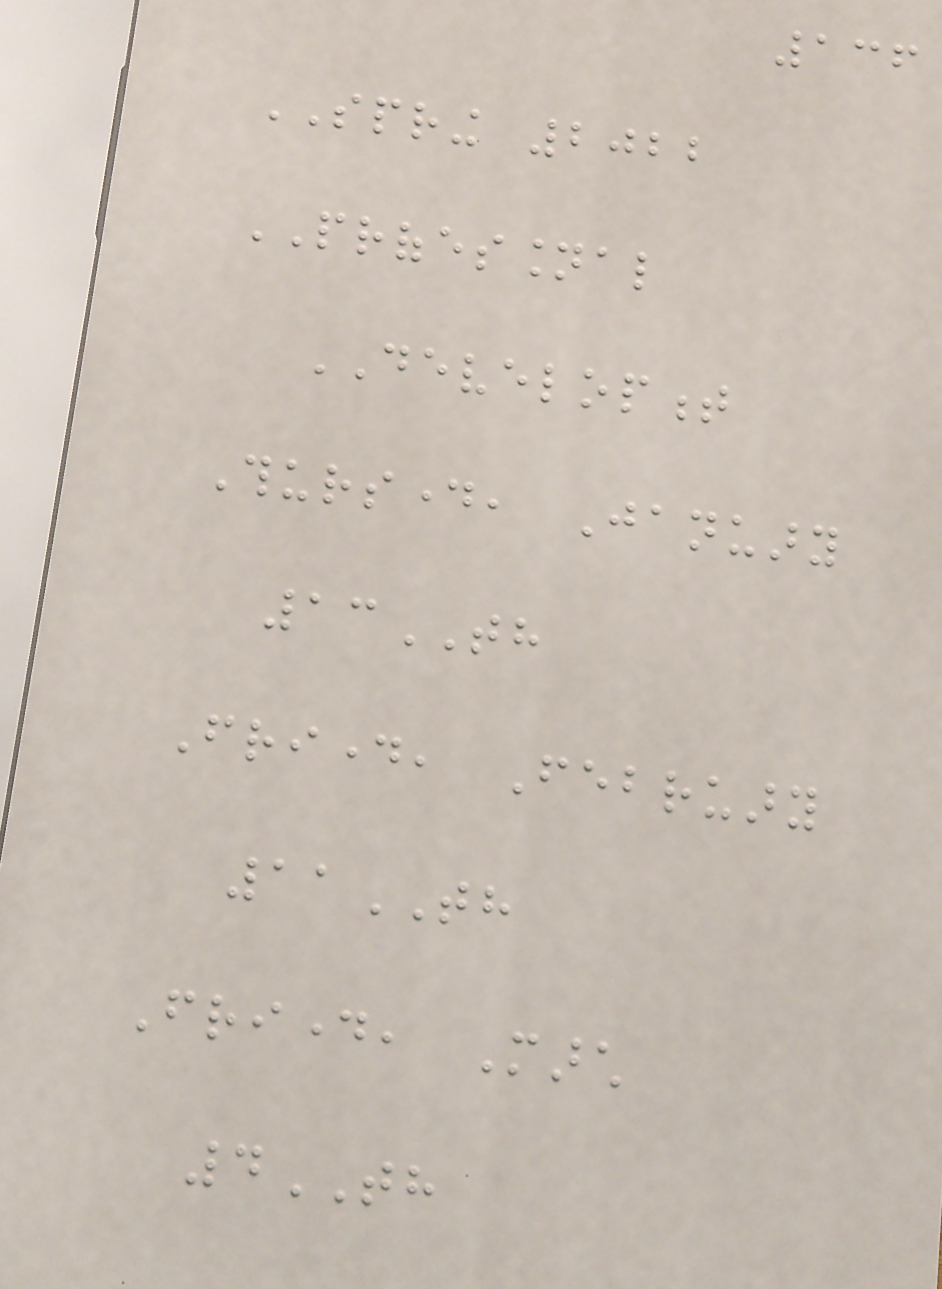136
SPRING 2022
PROFESSIONAL
DEVELOPMENT
Thursday, January
13TH
Friday, February
11TH
Friday, March
4TH
